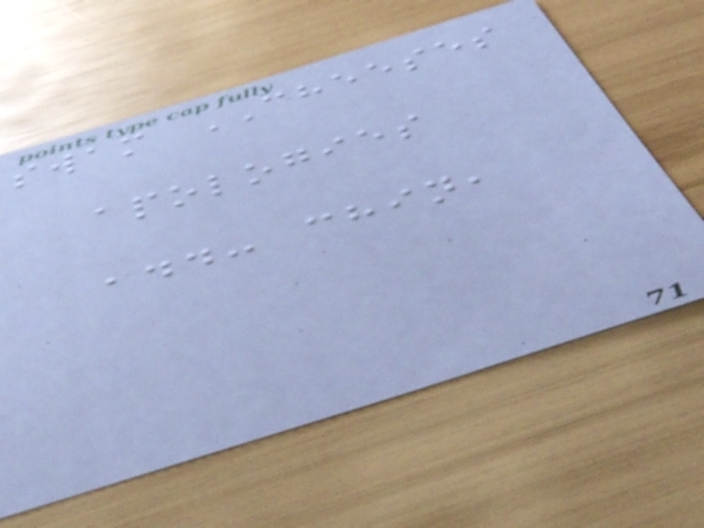swam CHEESES
apologies
add: chin,
